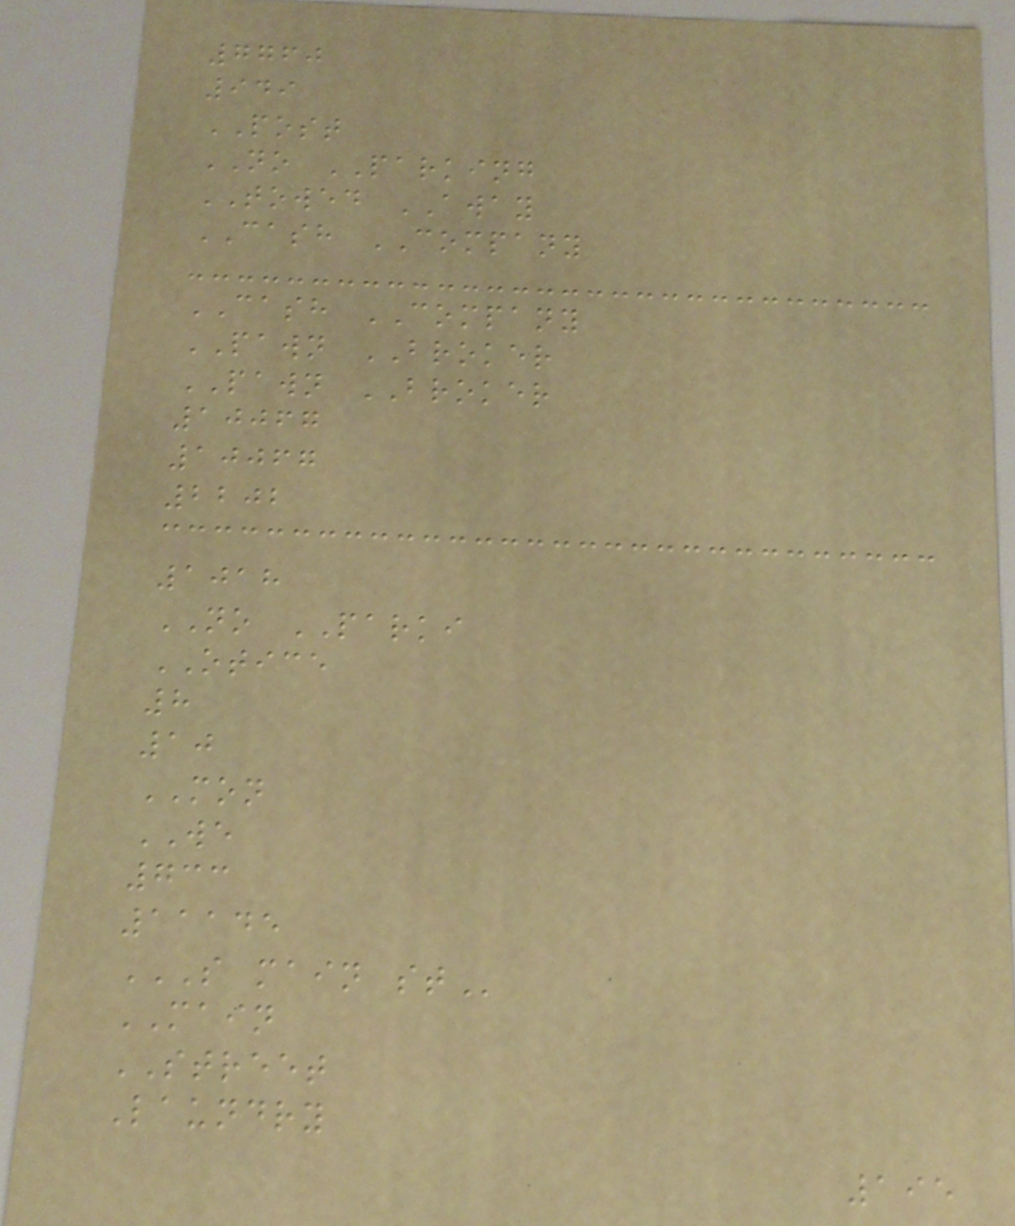7760
949
POST
NO PARKING
TOWED AWAY
CASH COMPANY
CASH COMPANY
PAWN BROKER
PAWN BROKER
10067
10067
2202
1018
NO PARKI
OTICE
8
10
MON
WE
733
11145
S MAIN ST
MAIN
STREET
Laundry
195
